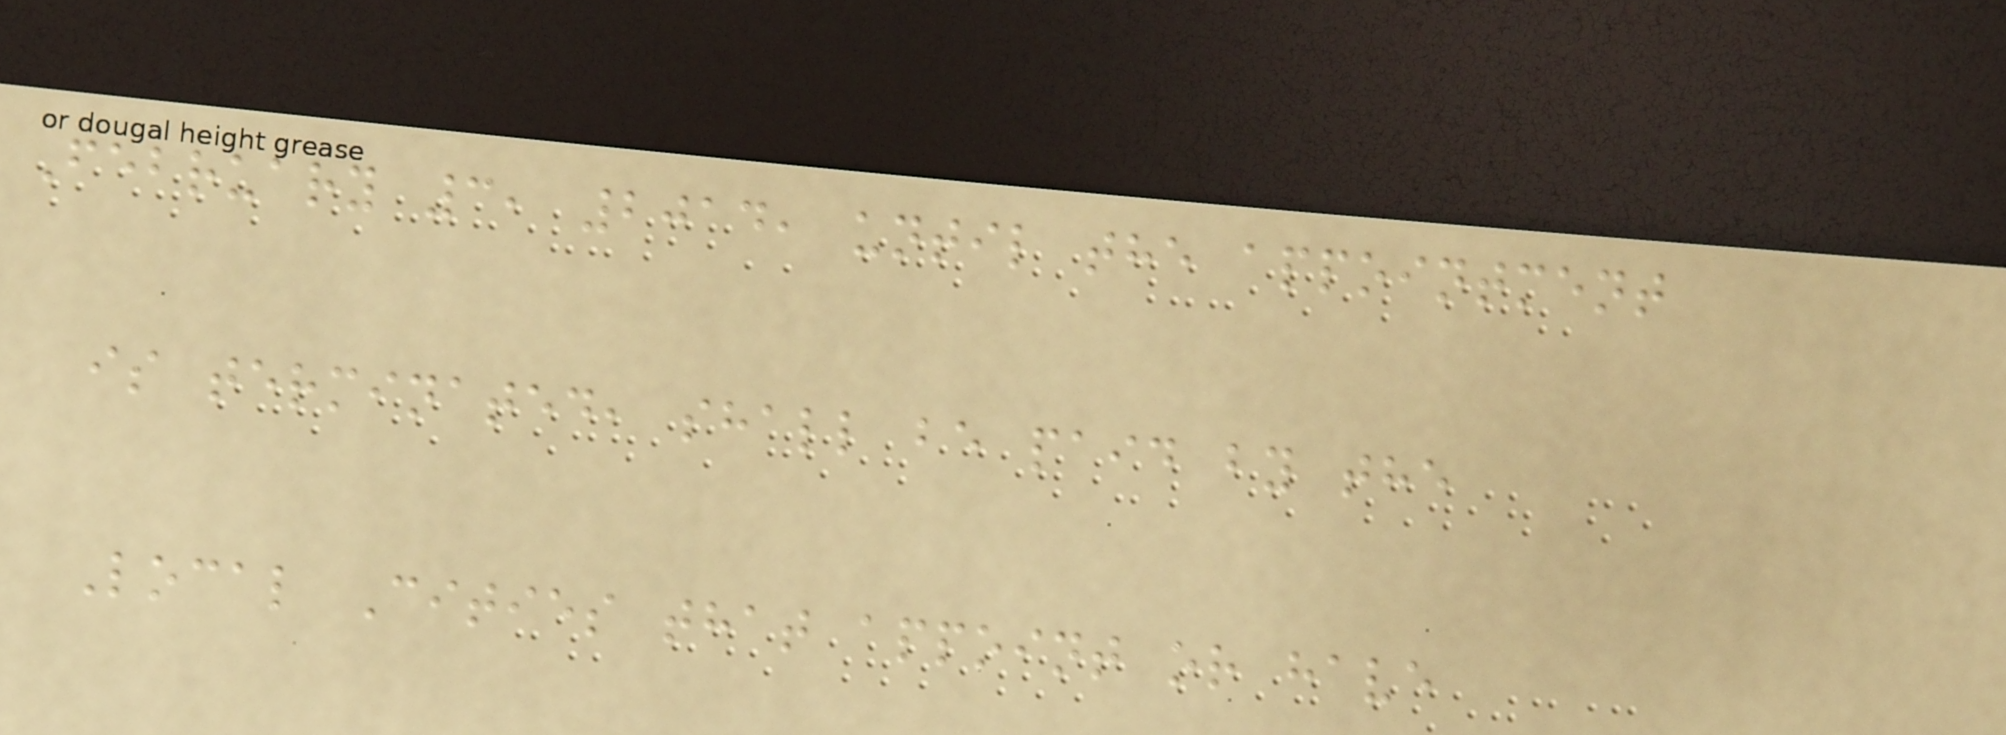February 3, 2014, until the appointment
is terminated, shall be paid by the
Local Cities that appoint or have
